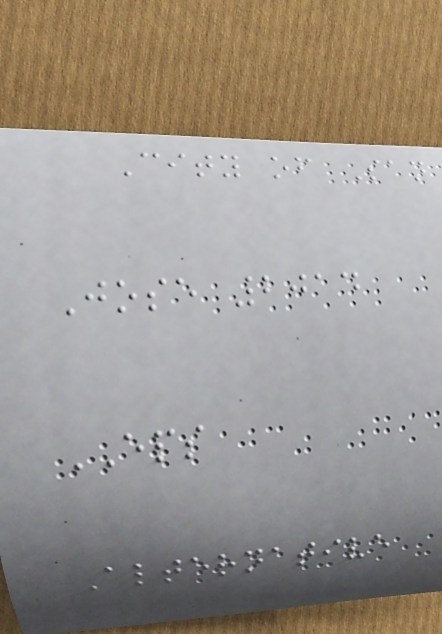City of San
Jose 2014
EPS
Alternative
